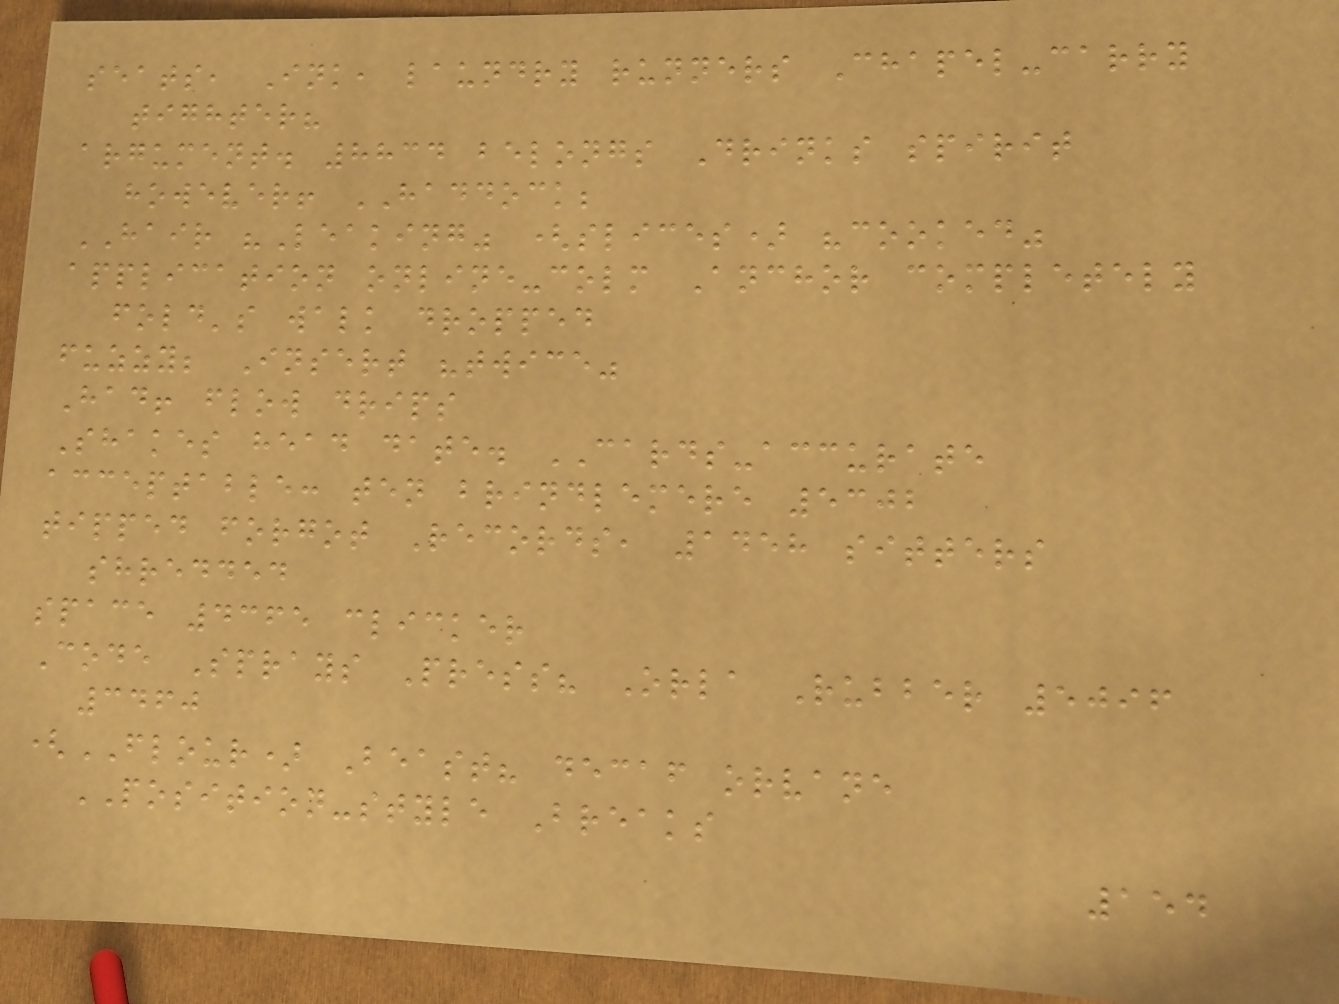seats, Ink, laundry runners Chapel-carry
tighter?
argument. 8834 belongs Drinks spirit
however! HADDOCK;
HAIR "Leaking" (slices) "cooked"
application online-colm Anchor completely
fold's walk dropped
fuzzy; Insert "twice"
Had! flow drips
Shakes head date. CARDS-accurate
acceptable: ten brindlemere 5302
tipped forgot Records, 1458 sitters
shredded
space 4365 clicker
Code Sprays Press? Orla Rubber 5096
3460
(FLOUR) Beast? decaf orvane
POSITION-style Breaks
154
